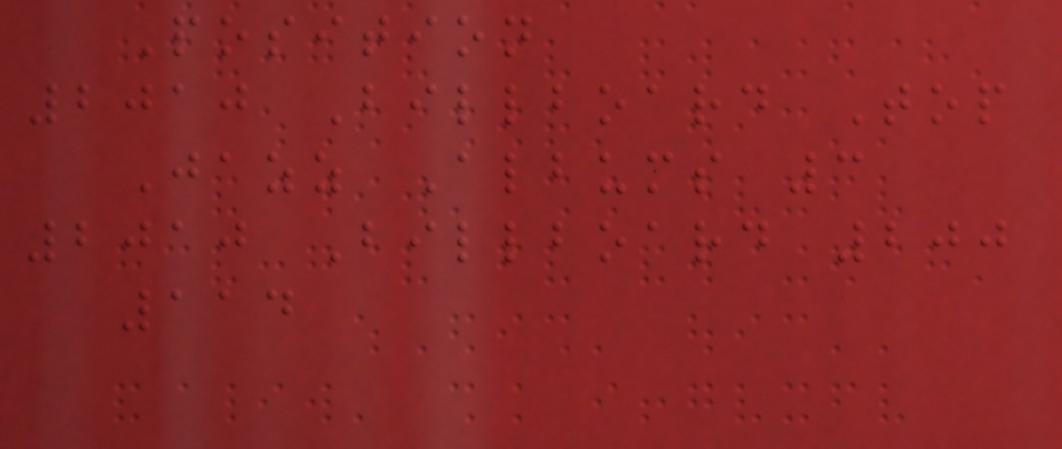Position
2010 Billboard Top
Jazz Albums 3
2010 Billboard 200
114
